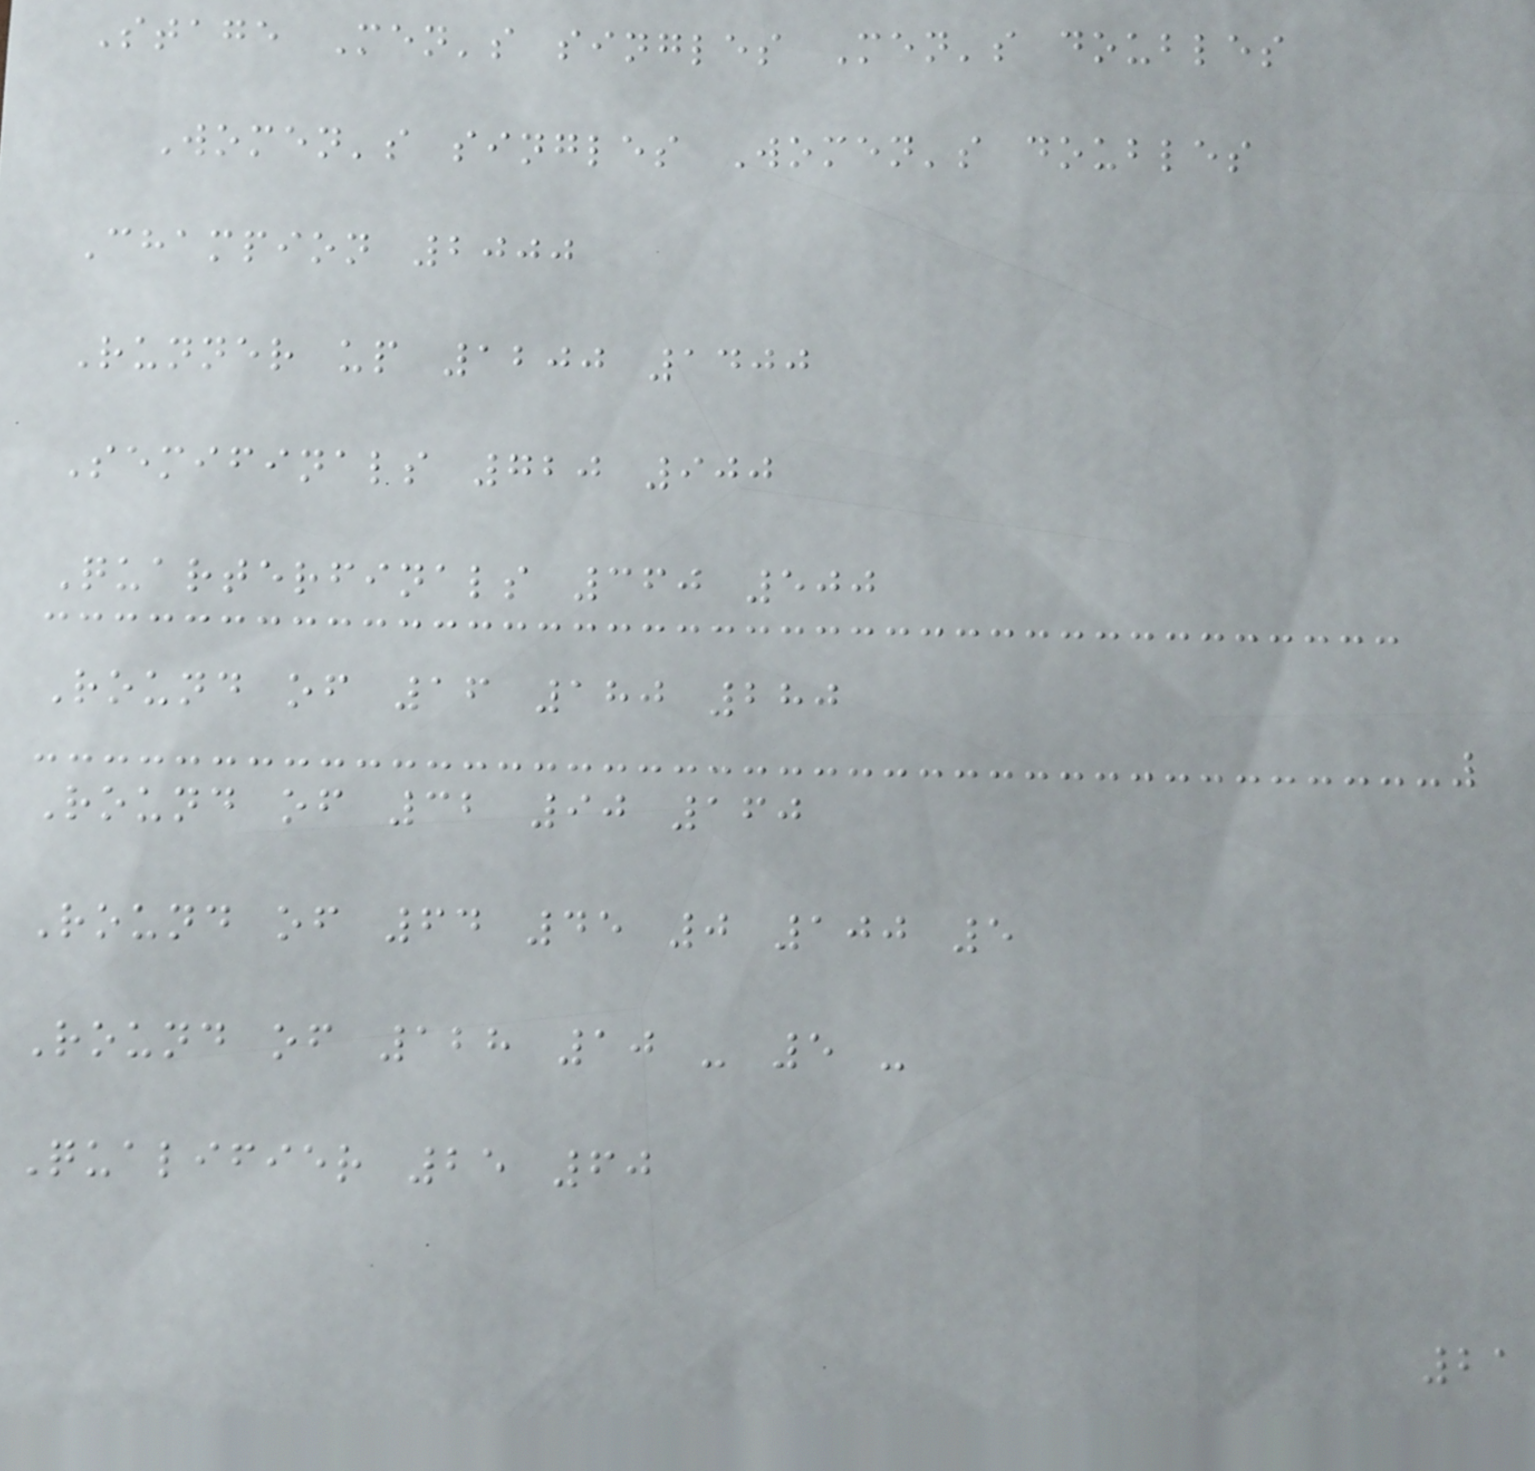Stage Men's singles Men's doubles
Women's singles Women's doubles
Champion 2000
Runner up 1200 1400
Semifinals 720 900
Quarterfinals 360 500
Round of 16 180 280
Round of 32 90 160
Round of 64 45 0 100 5
Round of 128 10 - 5 -
Qualifier 25 60
21
